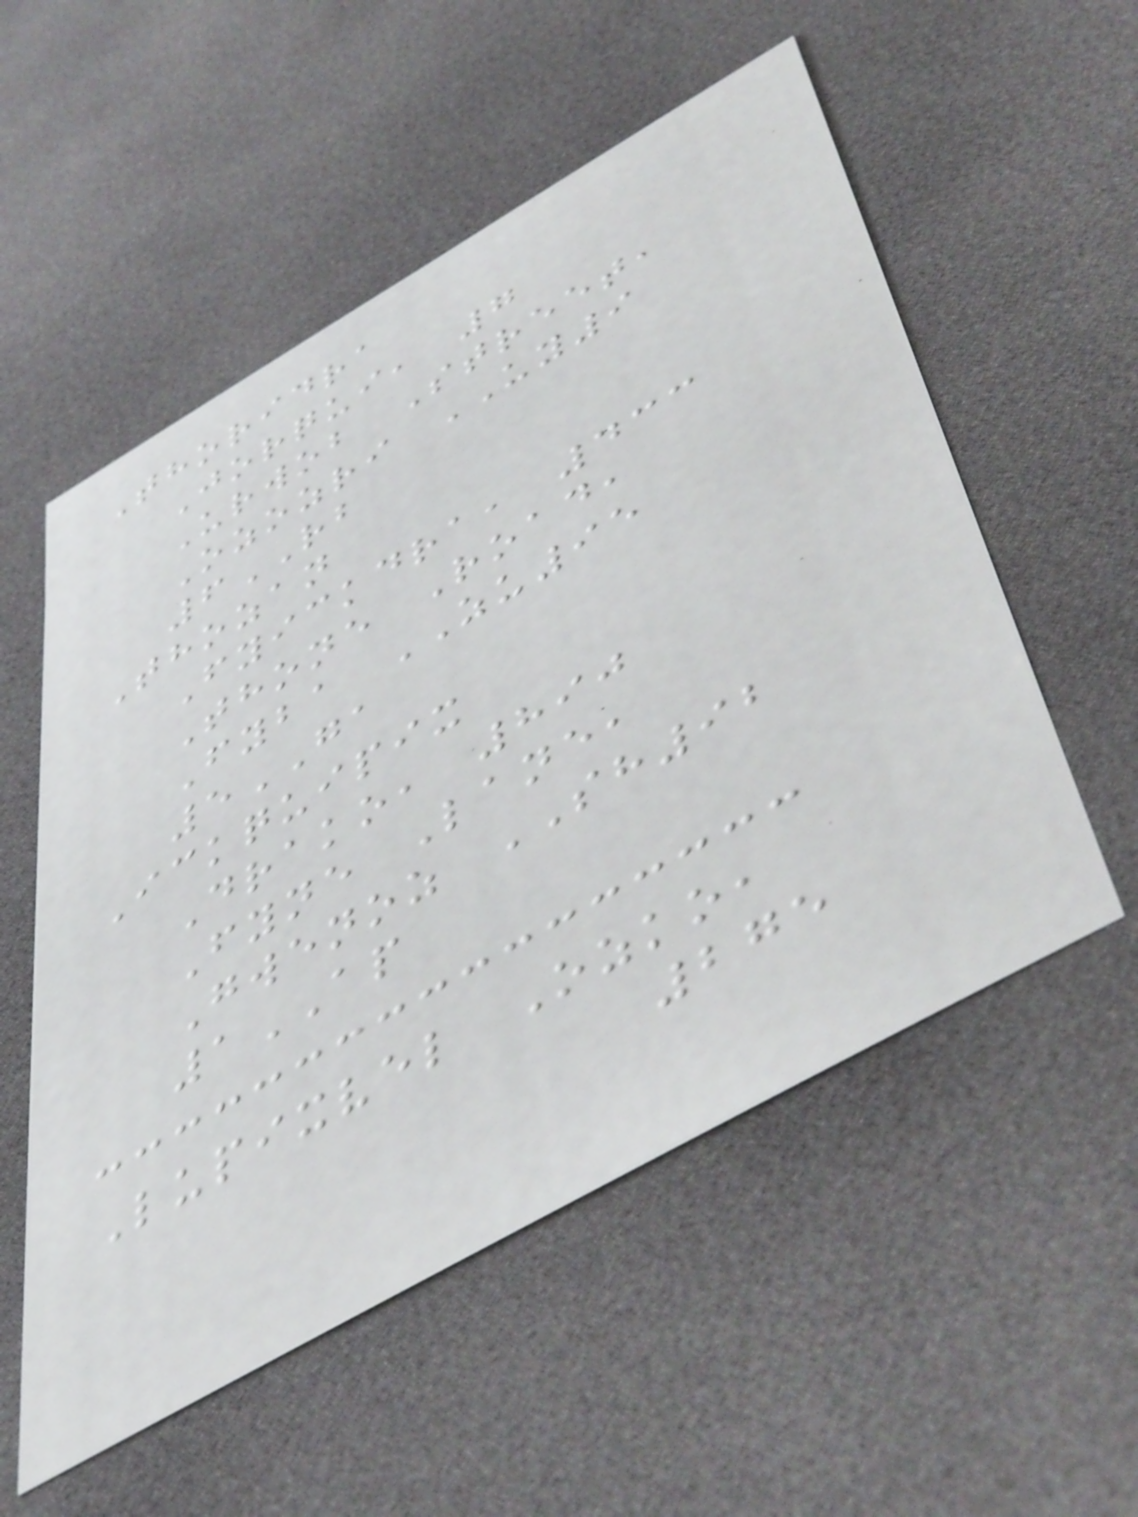Thoridra
Jorqui, 7
Urwob Street,
Ozozri UY9
6RB
Thozan
Fyickdra, 433
Thone Road,
Fyba ZU95
5GA
Ickquipix
Drako, 890
Fyne Lane,
Gwenoz SH92
1AP
Lupixvel Ozko,
275
